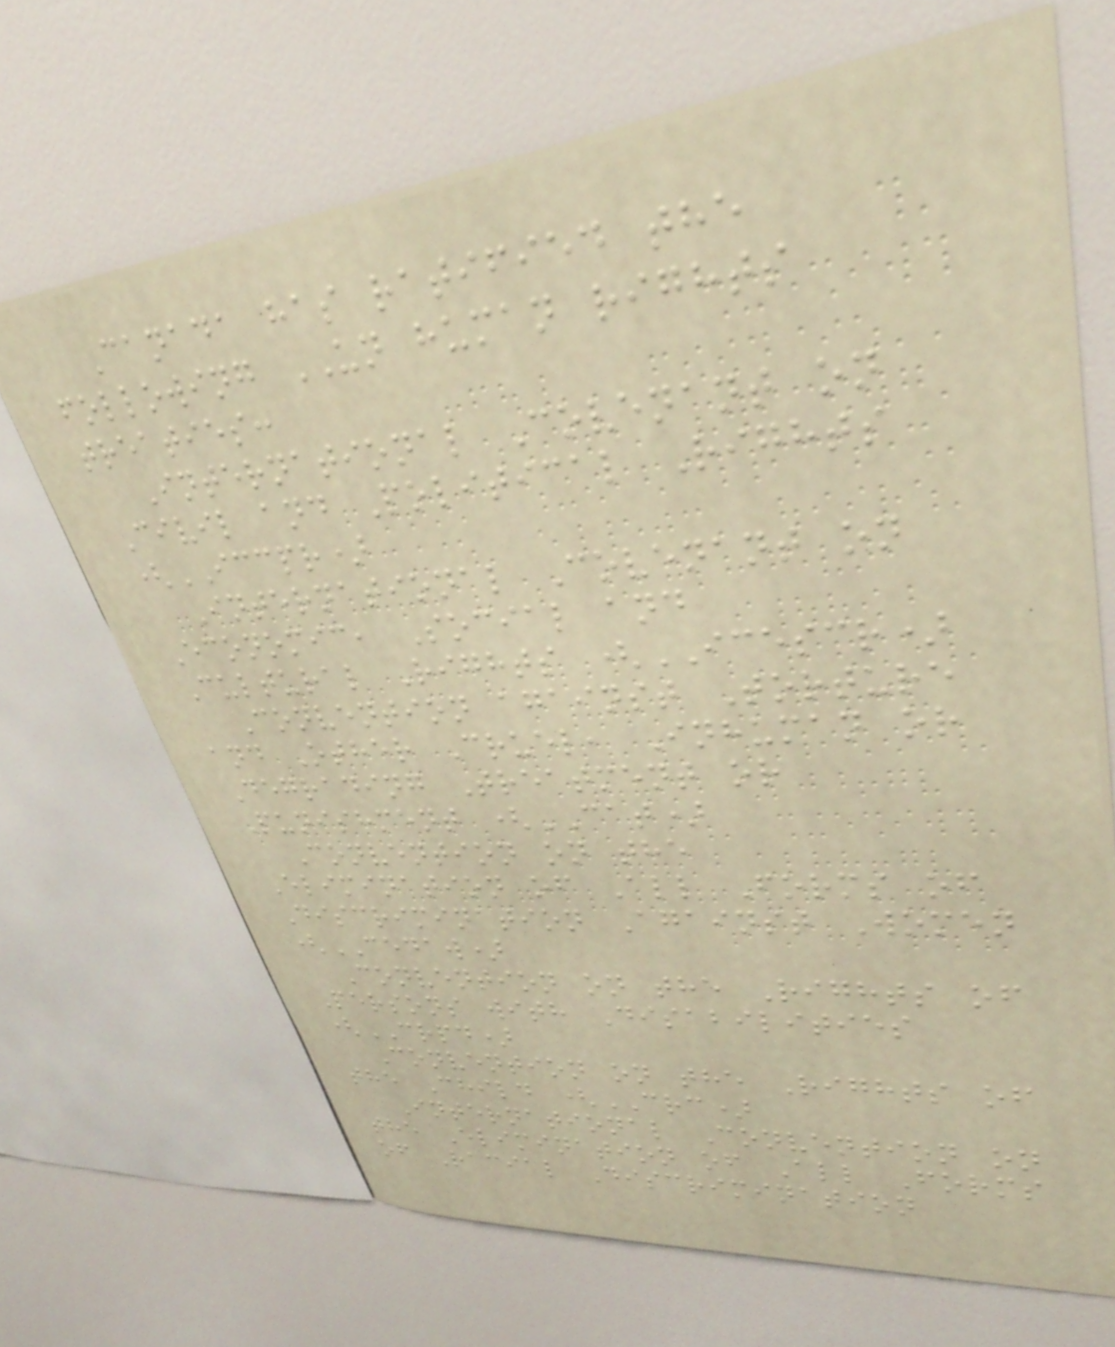Canada has ratified the
following UN human rights
treaties:
International Covenant on
Civil and Political Rights
(ICCPR)
International Covenant on
Economic, Social and
Cultural Rights (ICESCR)
Convention against Torture
and Other Cruel, Inhuman or
Degrading Treatment or
Punishment (CAT)
Convention on the
Elimination of All Forms of
Discrimination Against Women
(CEDAW)
Convention on the Rights of
Persons with Disabilities
(CRPD)
Convention on the Rights of
the Child (CRC)
International Convention on
the Elimination of All Forms
of Racial Discrimination
